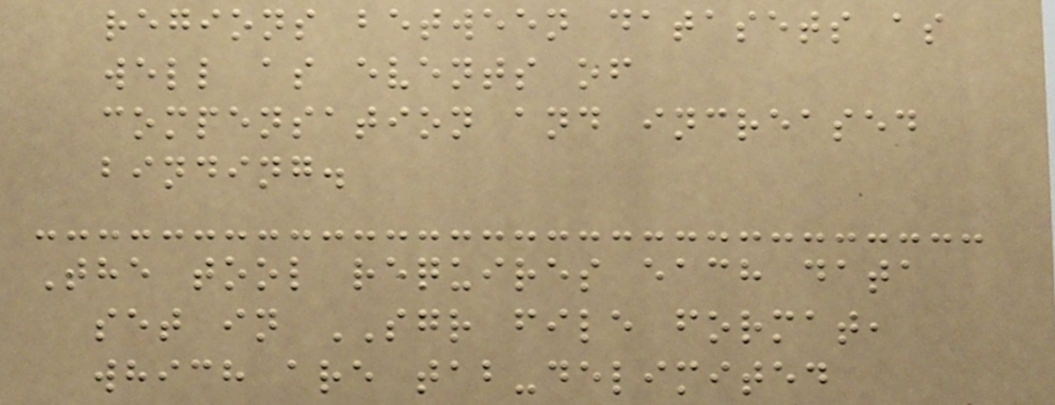regions between datasets as
well as events of
compensation and increased
binding.
The tool requires each data
set in SGR file format,
which are tab-delimited
